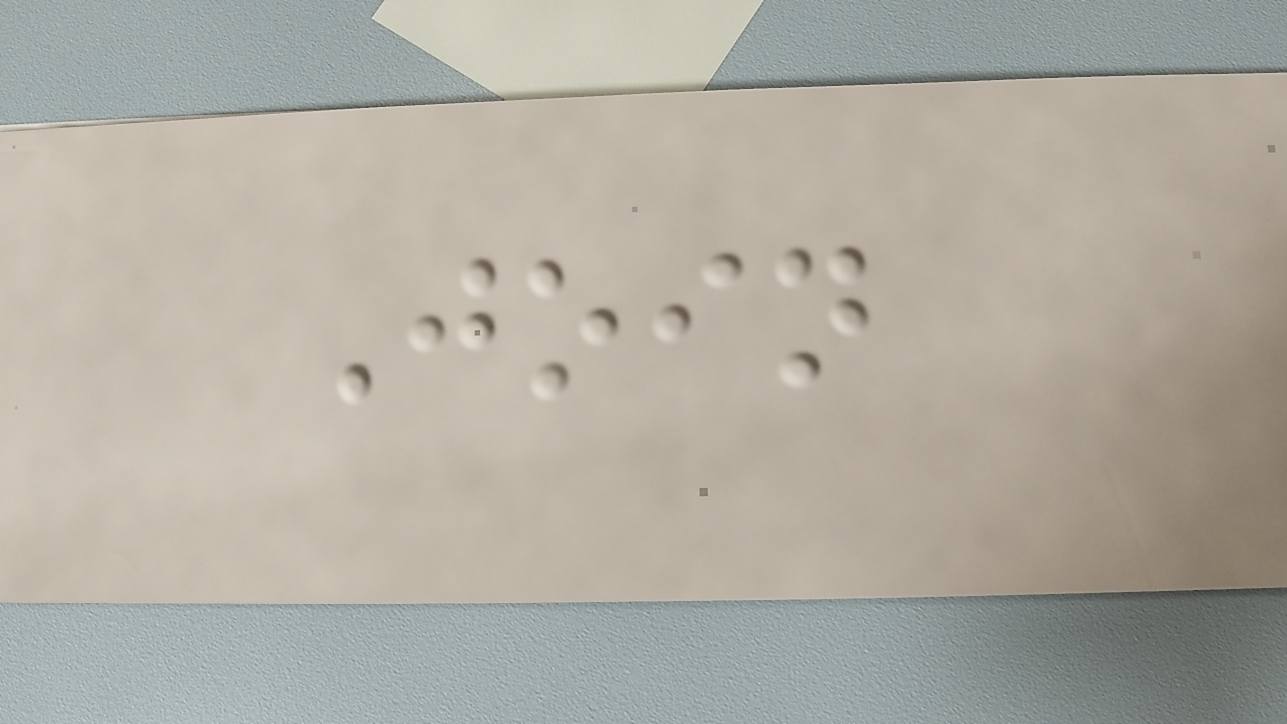Join
